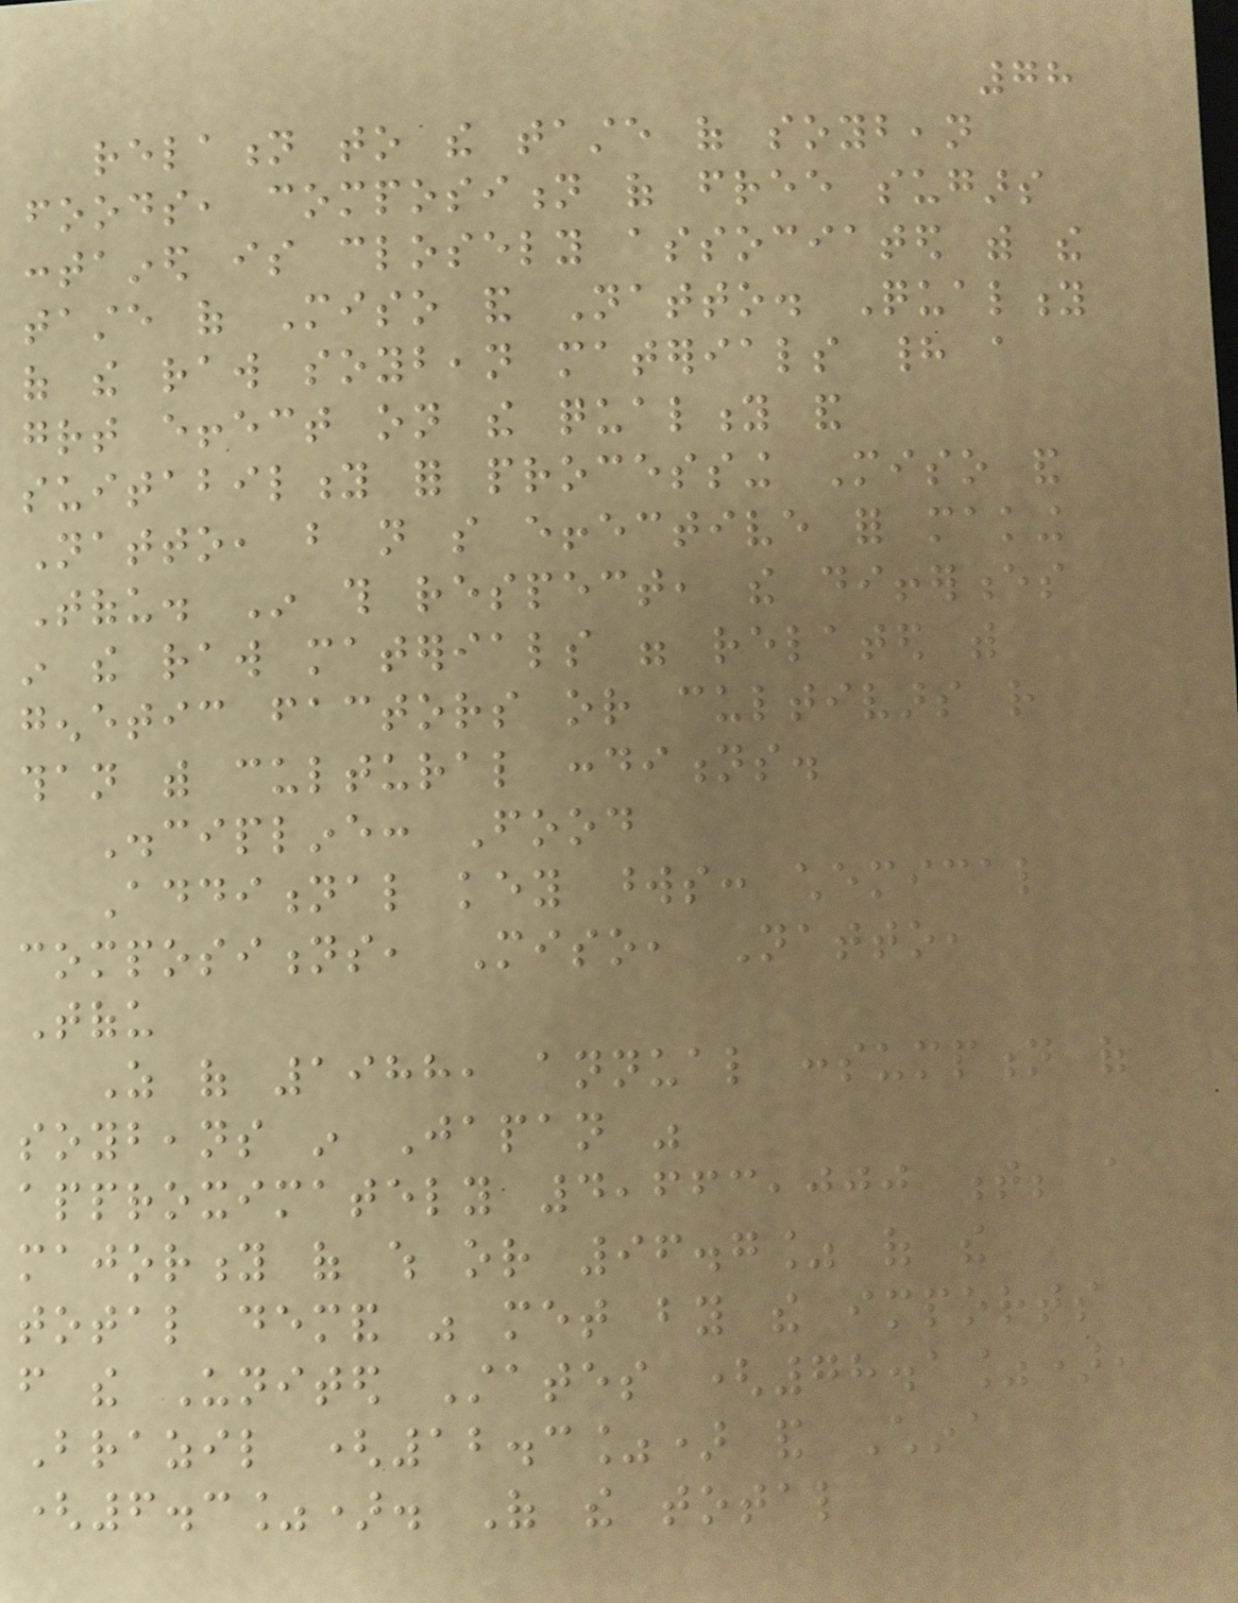78
relation to the taste of soybean
foods, composition of free sugars
contained is closely associated with the
taste of Miso and Natto. Quality
of the raw soybean materials had a
great effect on the quality and
suitability for processing Miso and
Natto, but not so effective for making
Tofu. In this respect, the differences
in the raw materials were related with
genetic factors or cultivars rather
than with cultural conditions.
Discipline: Food
Additional key words: chemical
compositions, Miso, Natto,
Tofu
As of 1988, annual consumption of
soybeans in Japan was
approximately 4,663,000 t; a
majority of which or 96.7% of the
total demand was met by the imports
from the United States (78.1%),
Brazil (12.3%) and China
(6.3%). Of the total
